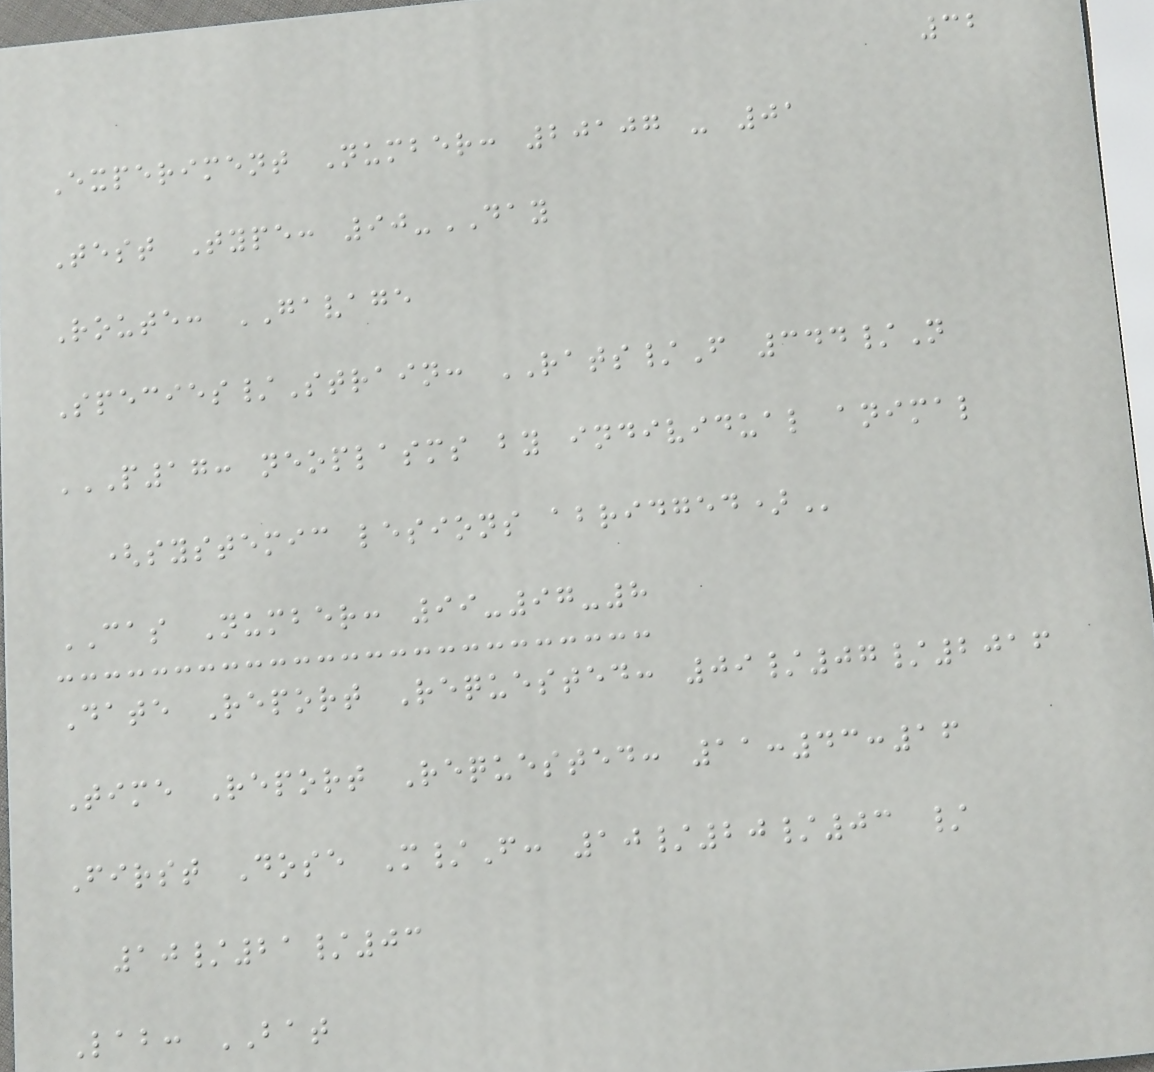32
Experiment Number: 20107 - 01
Test Type: 90-DAY
Route: GAVAGE
Species/Strain: RATS/F 344/N
P17: NEOPLASMS BY INDIVIDUAL ANIMAL
(SYSTEMIC LESIONS ABRIDGED)
CAS Number: 99-97-8
Date Report Requested: 09/07/2016
Time Report Requested: 11:43:16
First Dose M/F: 10/20/03 /
10/21/03
Lab: BAT
